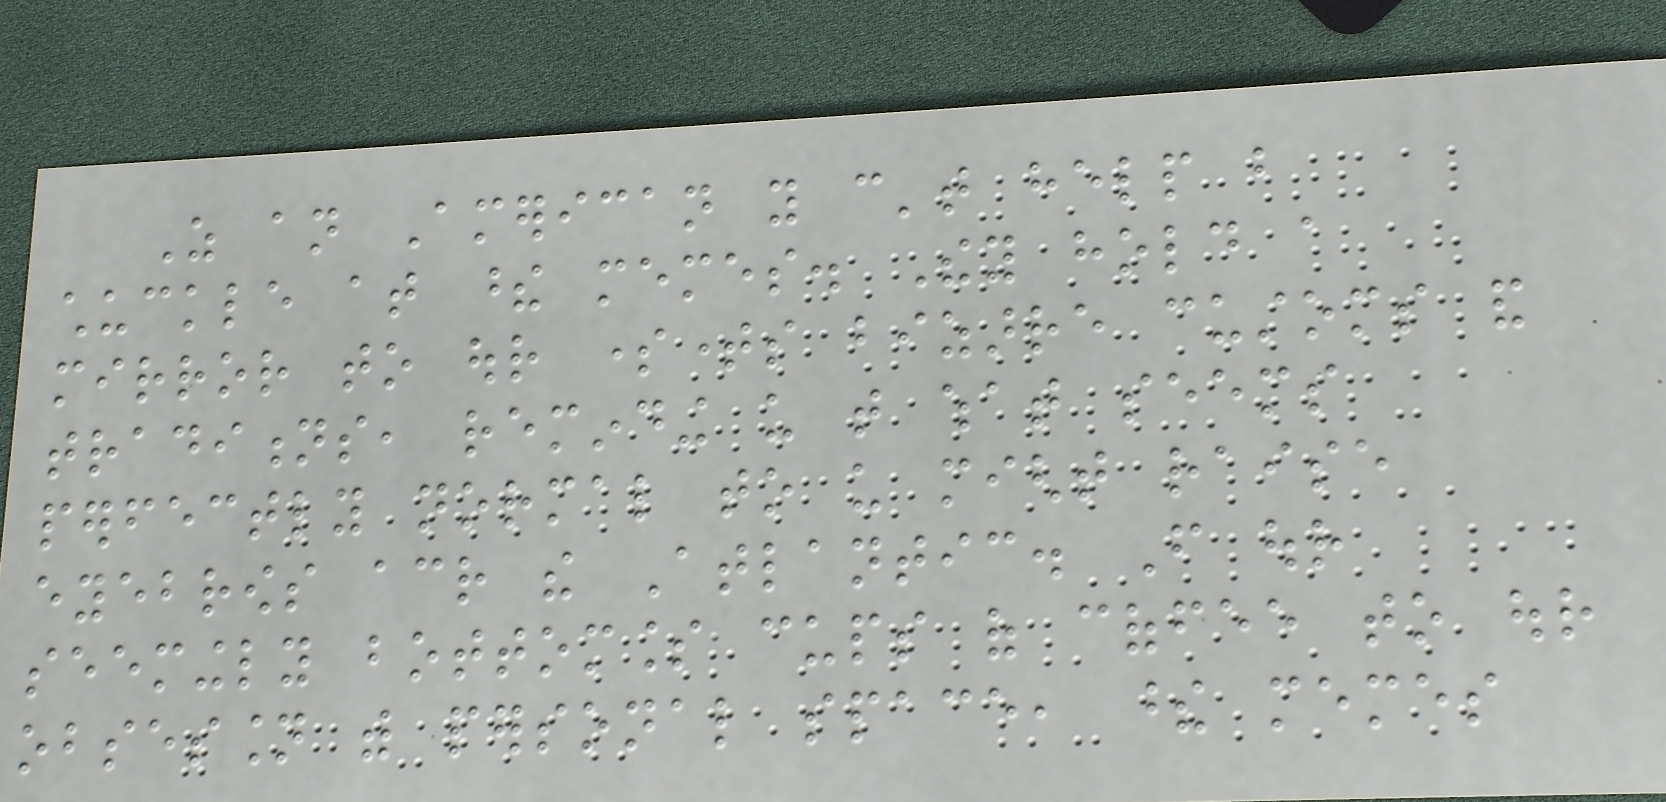As an American you can't help but
chuckle at these memes. They hold a
mirror to our sometimes bizarre customs and
traditions, reminding us that what seems
perfectly normal to us might raise
eyebrows across the Atlantic. From our
seemingly bottomless cups of coffee to our
obsession with personal space, these memes
